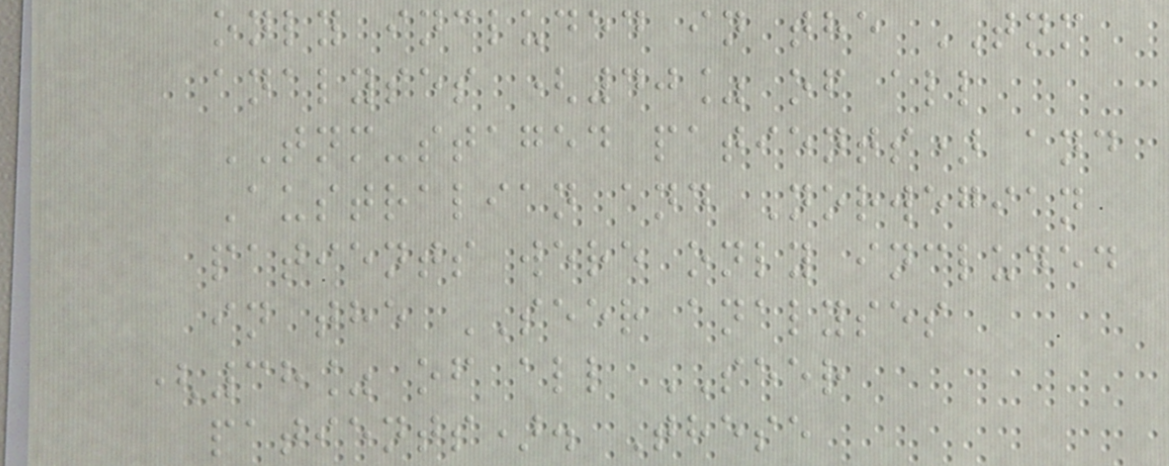only included in the TNM
analyses (40% of all
TNM-staged patients) and
Australian and Norwegian
patients were only included
in the SEER analyses
(38% of all SEER
patients). These
